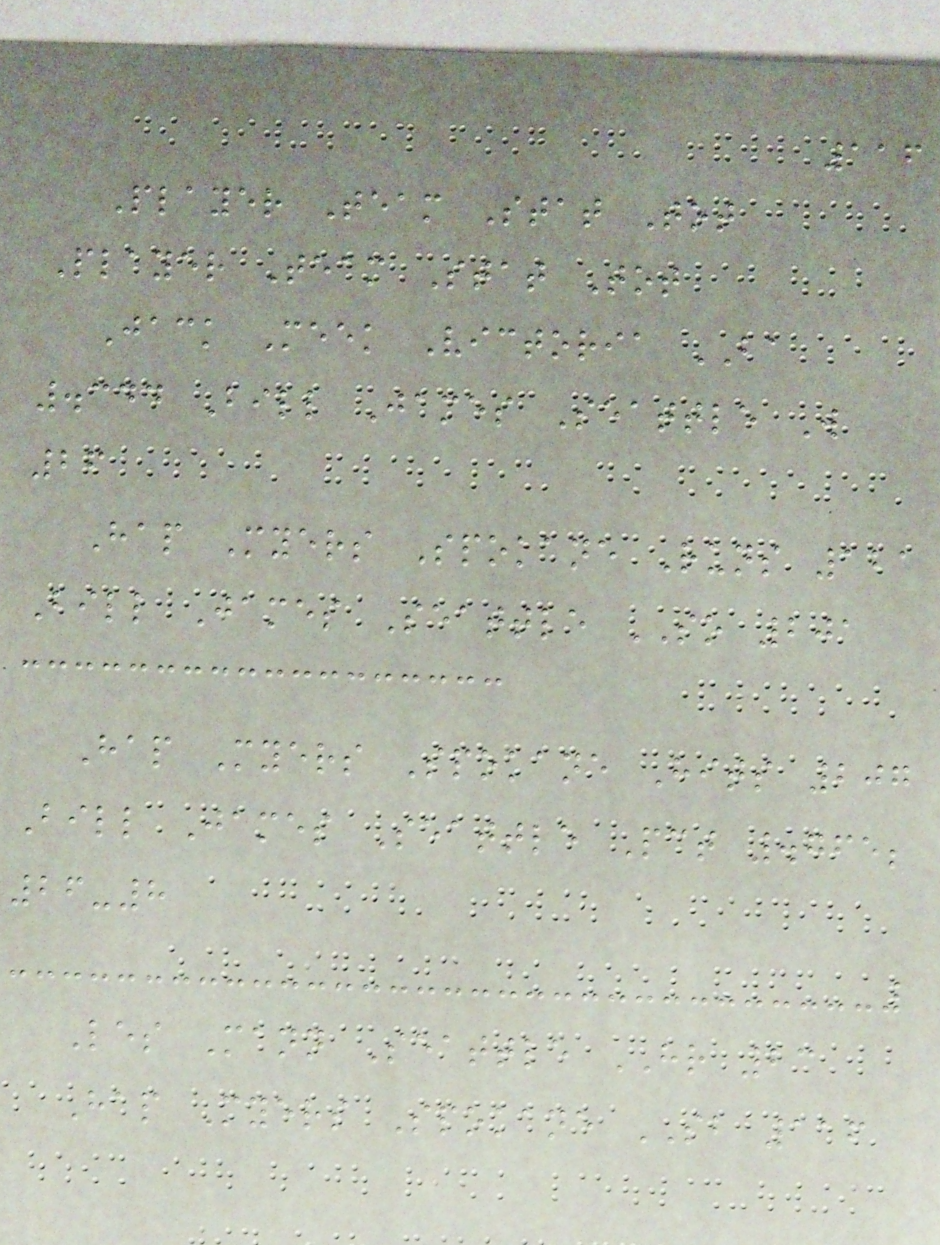116
Player Team Stat Tot
Player Team Stat Tot
Jack Meek Victoria BA
.344 Bill James Seattle W
26
Hap Myers Spokane Runs 121
Bill James Seattle SO 201
Hap Myers Spokane Hits 207
Bill James Seattle Pct .765;
26-8
Les Mann Seattle HR 23
Hap Myers Spokane SB 116
